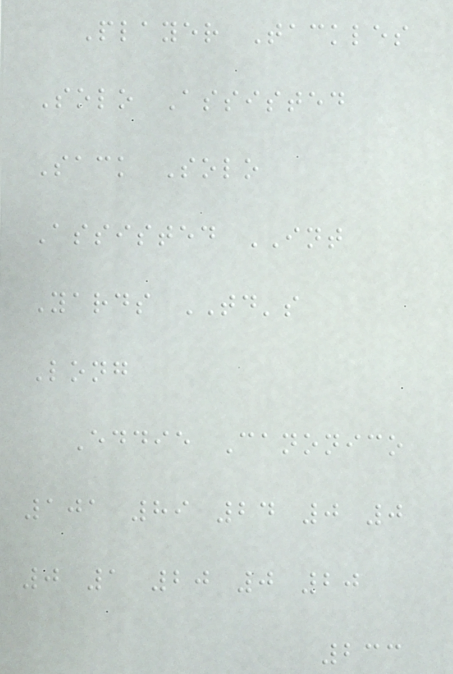Player Tackles
Solo Assisted
Sack Solo
Assisted INT
Yards TD's
Long
Eddie Canonico
101 89 24 0 0
0 1 20 0 20
233
